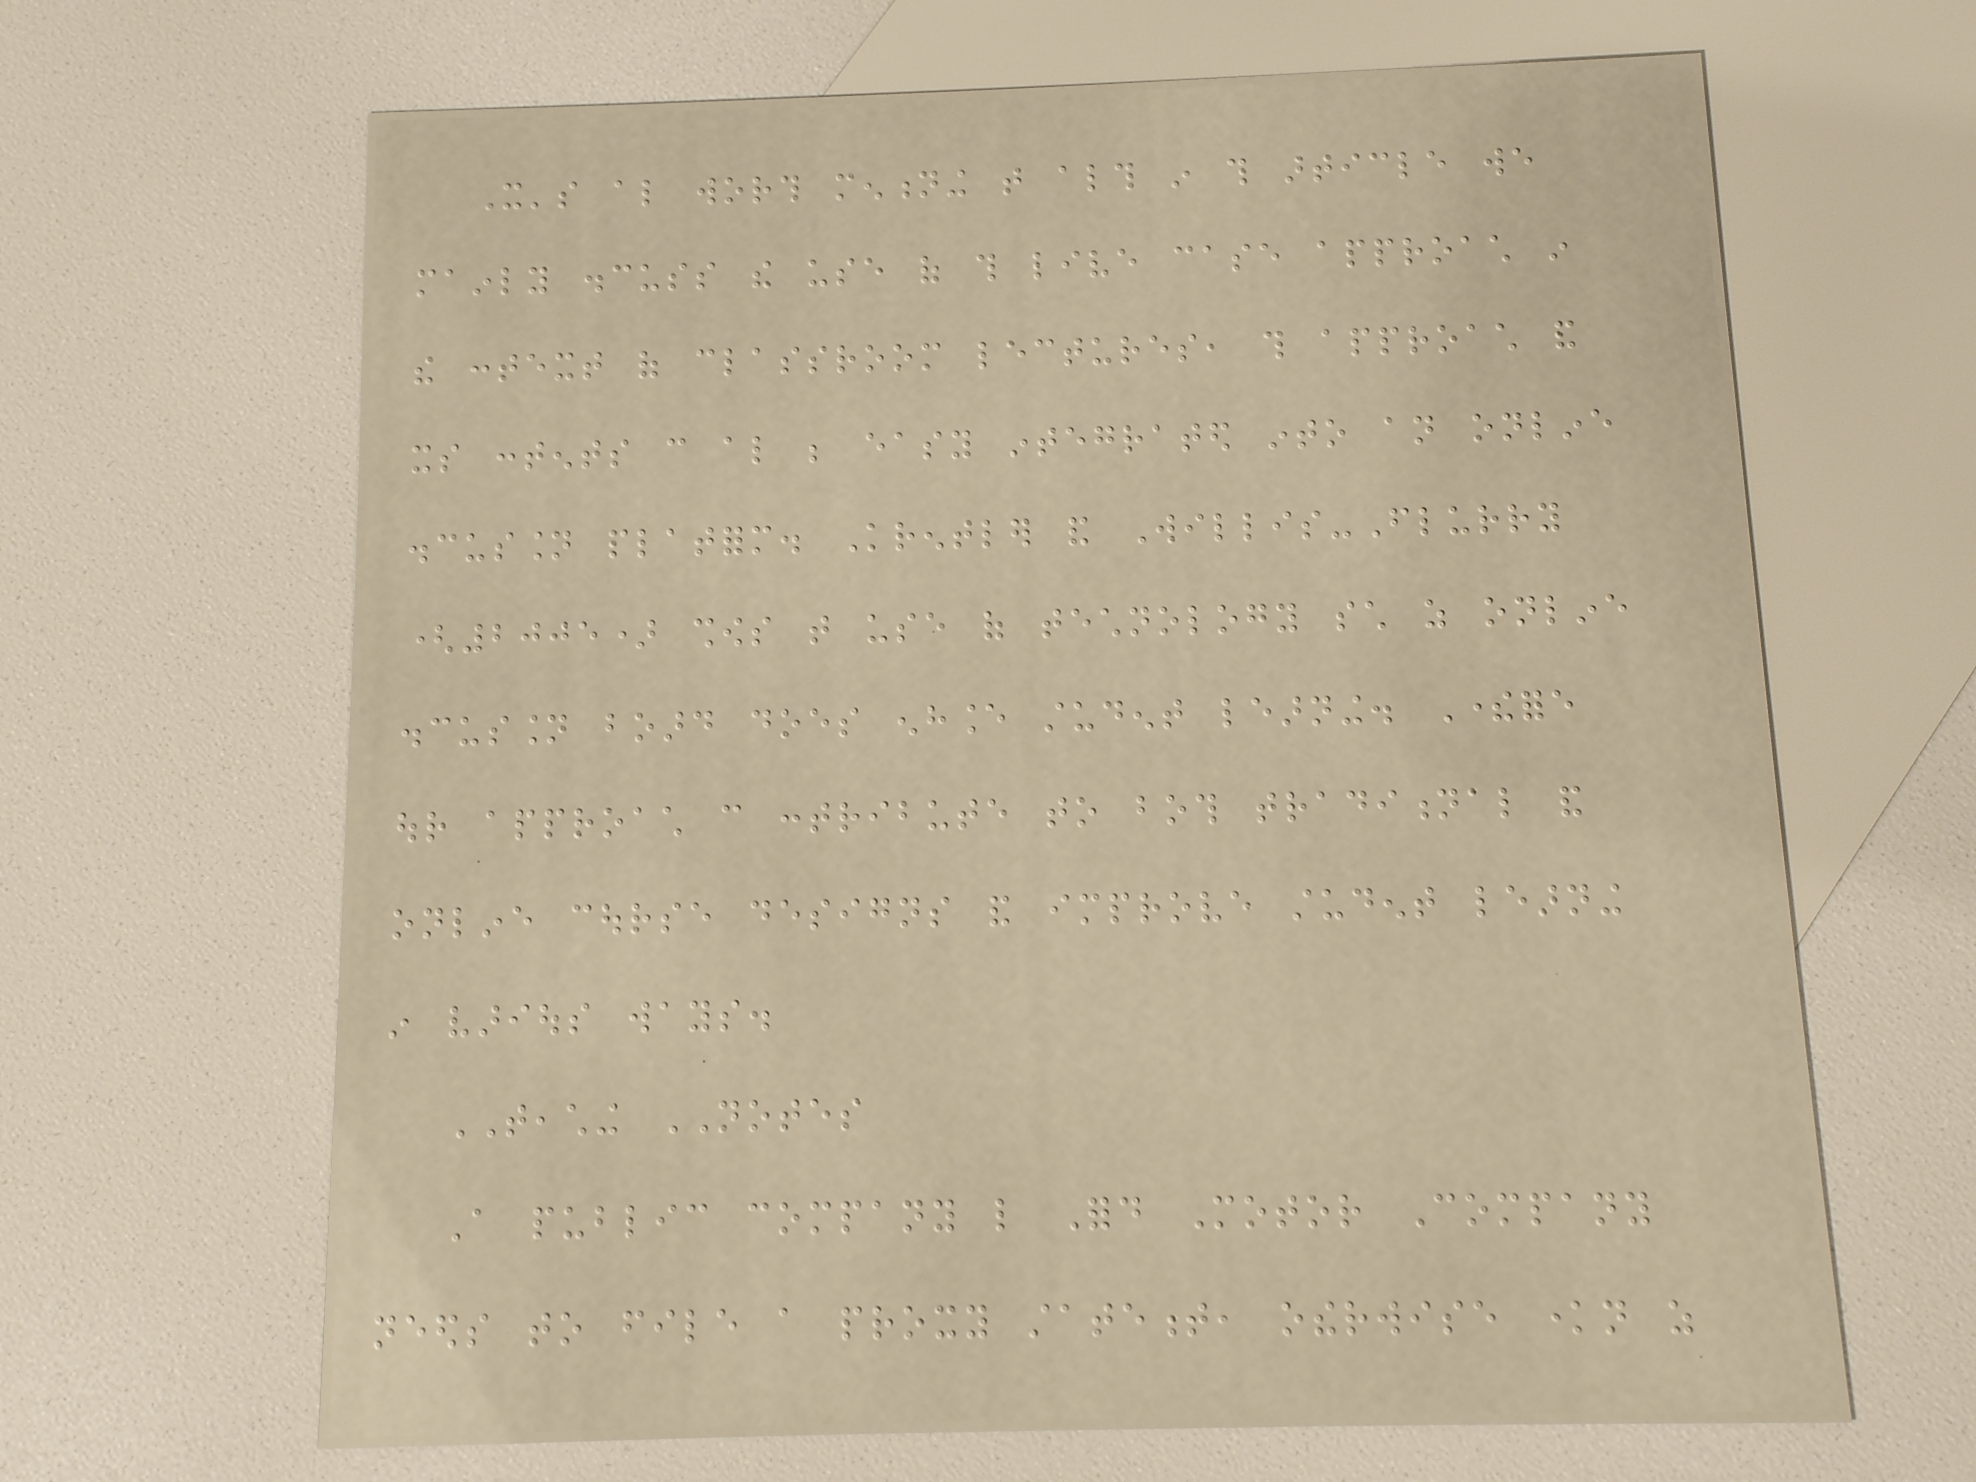It's also worth mentioning that although in this article we
mainly discuss the use of this live case approach in
the context of classroom lectures, this approach and
its contents can also be easy integrated into an online
discussion platform. Krentler and Willis-Flurry
(2005) shows that use of technology such as online
discussion board does enhance student learning. Therefore
our approach can contribute to both traditional and
online course designs and improve student learning
in various ways.
TEACHING NOTES
A public company like Ford Motor Company
needs to file a proxy statement, otherwise known as
